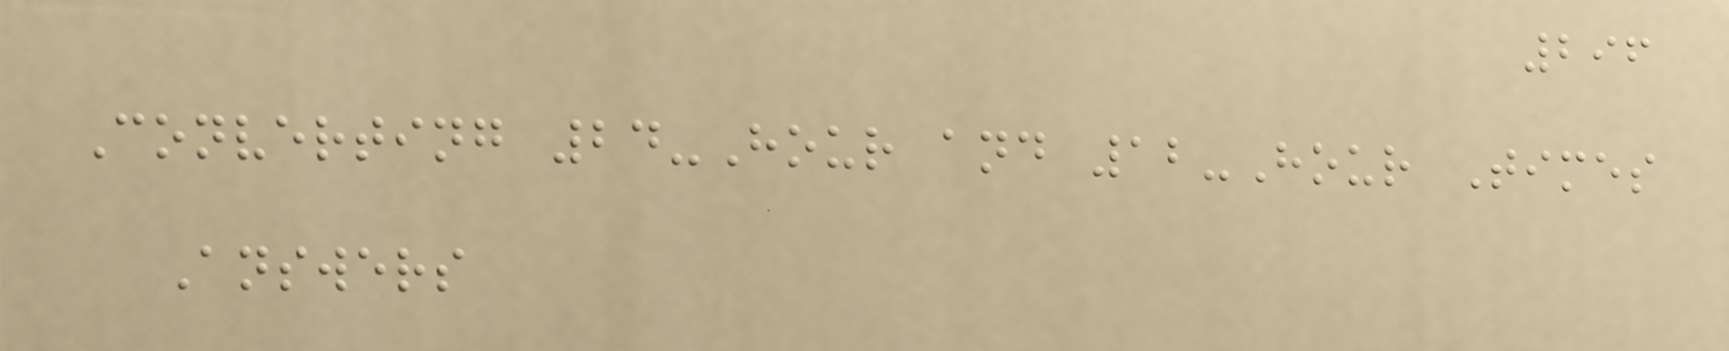296
Converting 24-Hour and 12-Hour Times
Answers
